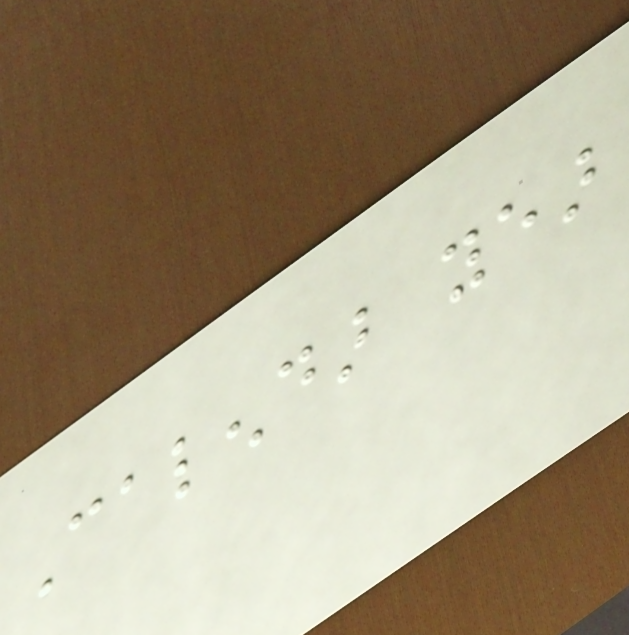Calendar year
